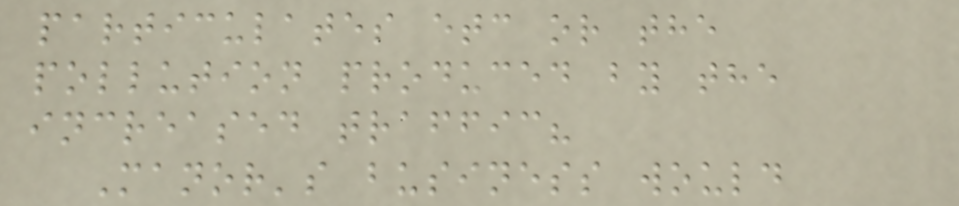particulates etc or the
pollution produced by the
increased traffic?
Manor's business would
